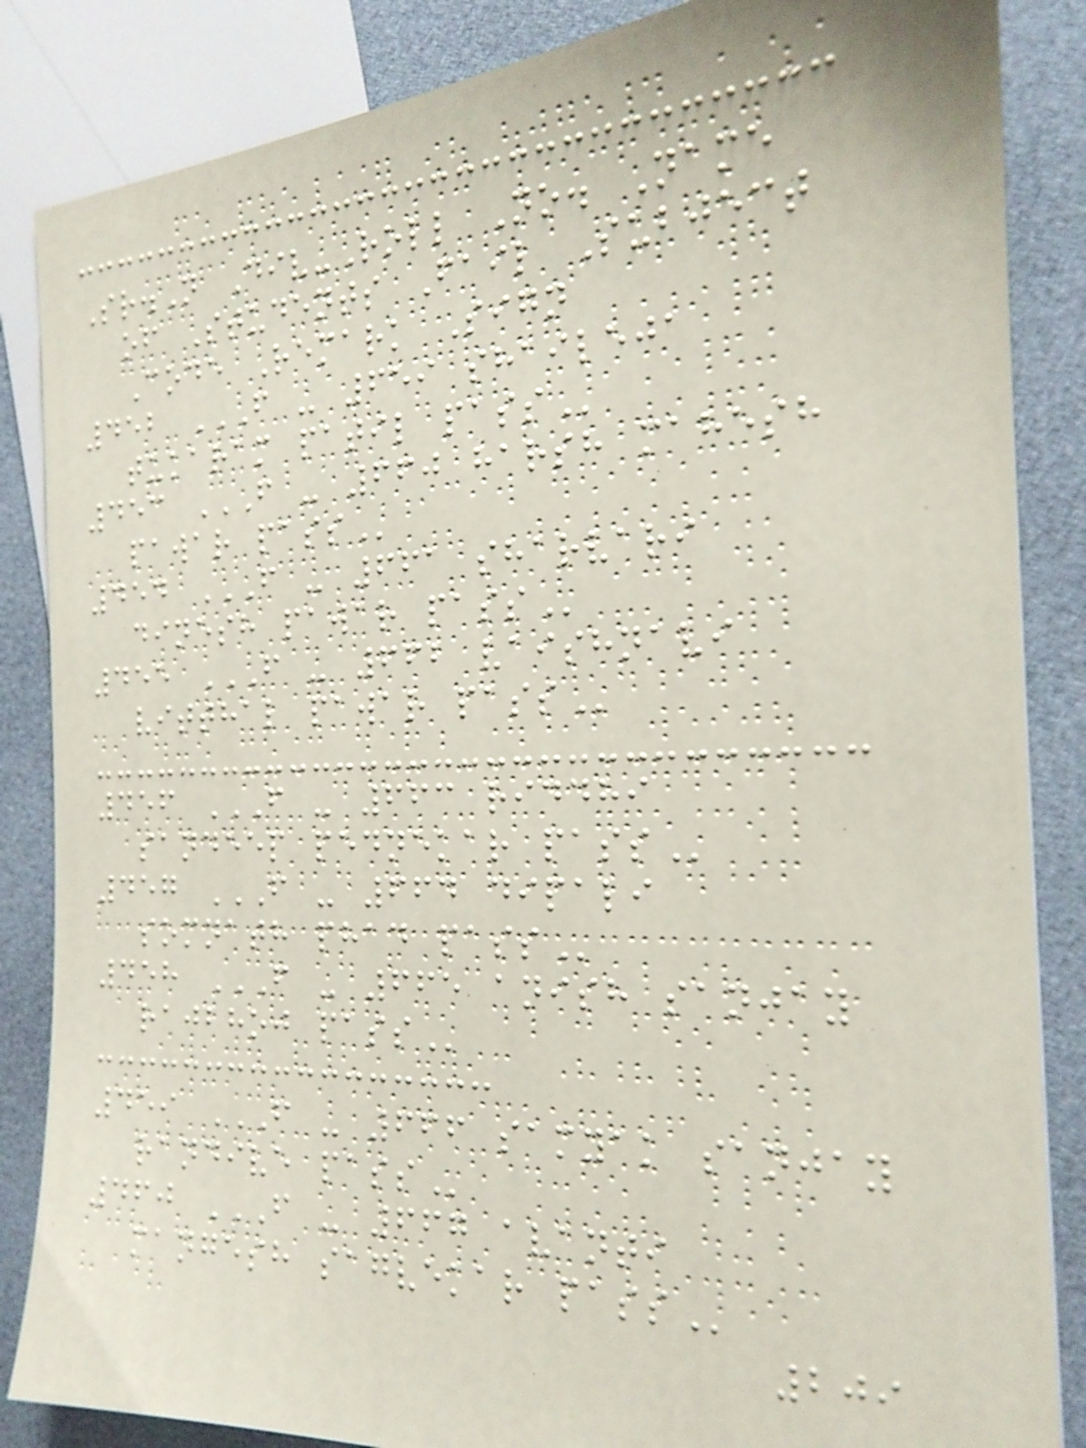Sr.N Div-Roll No. Name
of Students Fail Subject
Code Remark Sign
452 F - 659 SHAILEJA
TUKARAM PATIL PASS
453 F - 660 HARSH MAHESH
PAWAR PASS
454 F - 661 SHARVARI
DINESH PAWAR PASS
455 F - 662 VAISHNAVI
VITTHAL PAWAR PASS
456 F - 663 RIDDHI
SANDEEP PEDNEKAR PASS
457 F - 664 DIPALI
SOMNATH PHAD PASS
458 F - 665 ANISH SANJAY
RAJBHOJ PASS
459 F - 666 SAMYAK SANJAY
RANDIVE PASS
460 F - 667 AVANTI
MANGESH SAGVEKAR PASS
209
